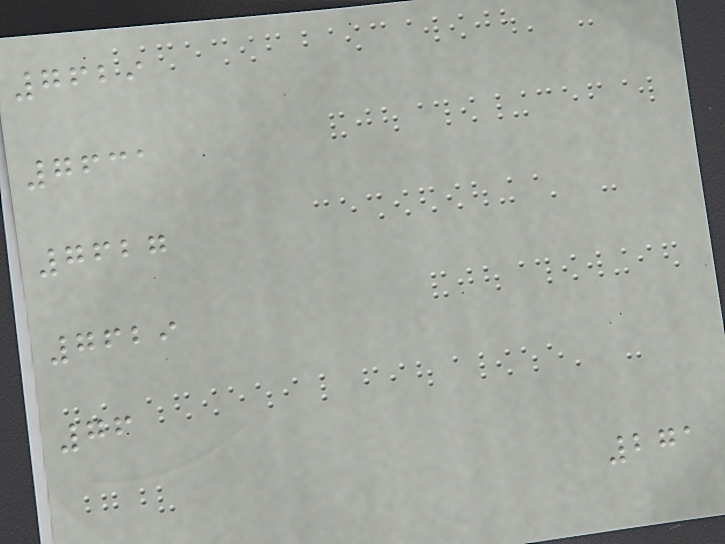7629
7631
7627
7629
76
271
